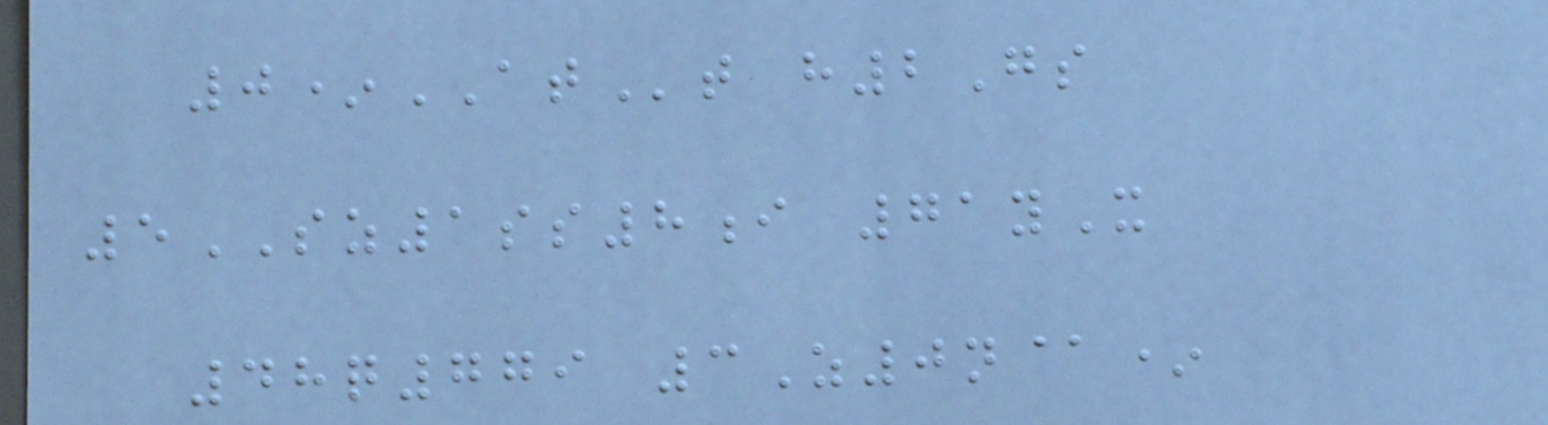0*ATt h2Gs
5SZ1ss8i 71yX
48q779 3Z0n@*
